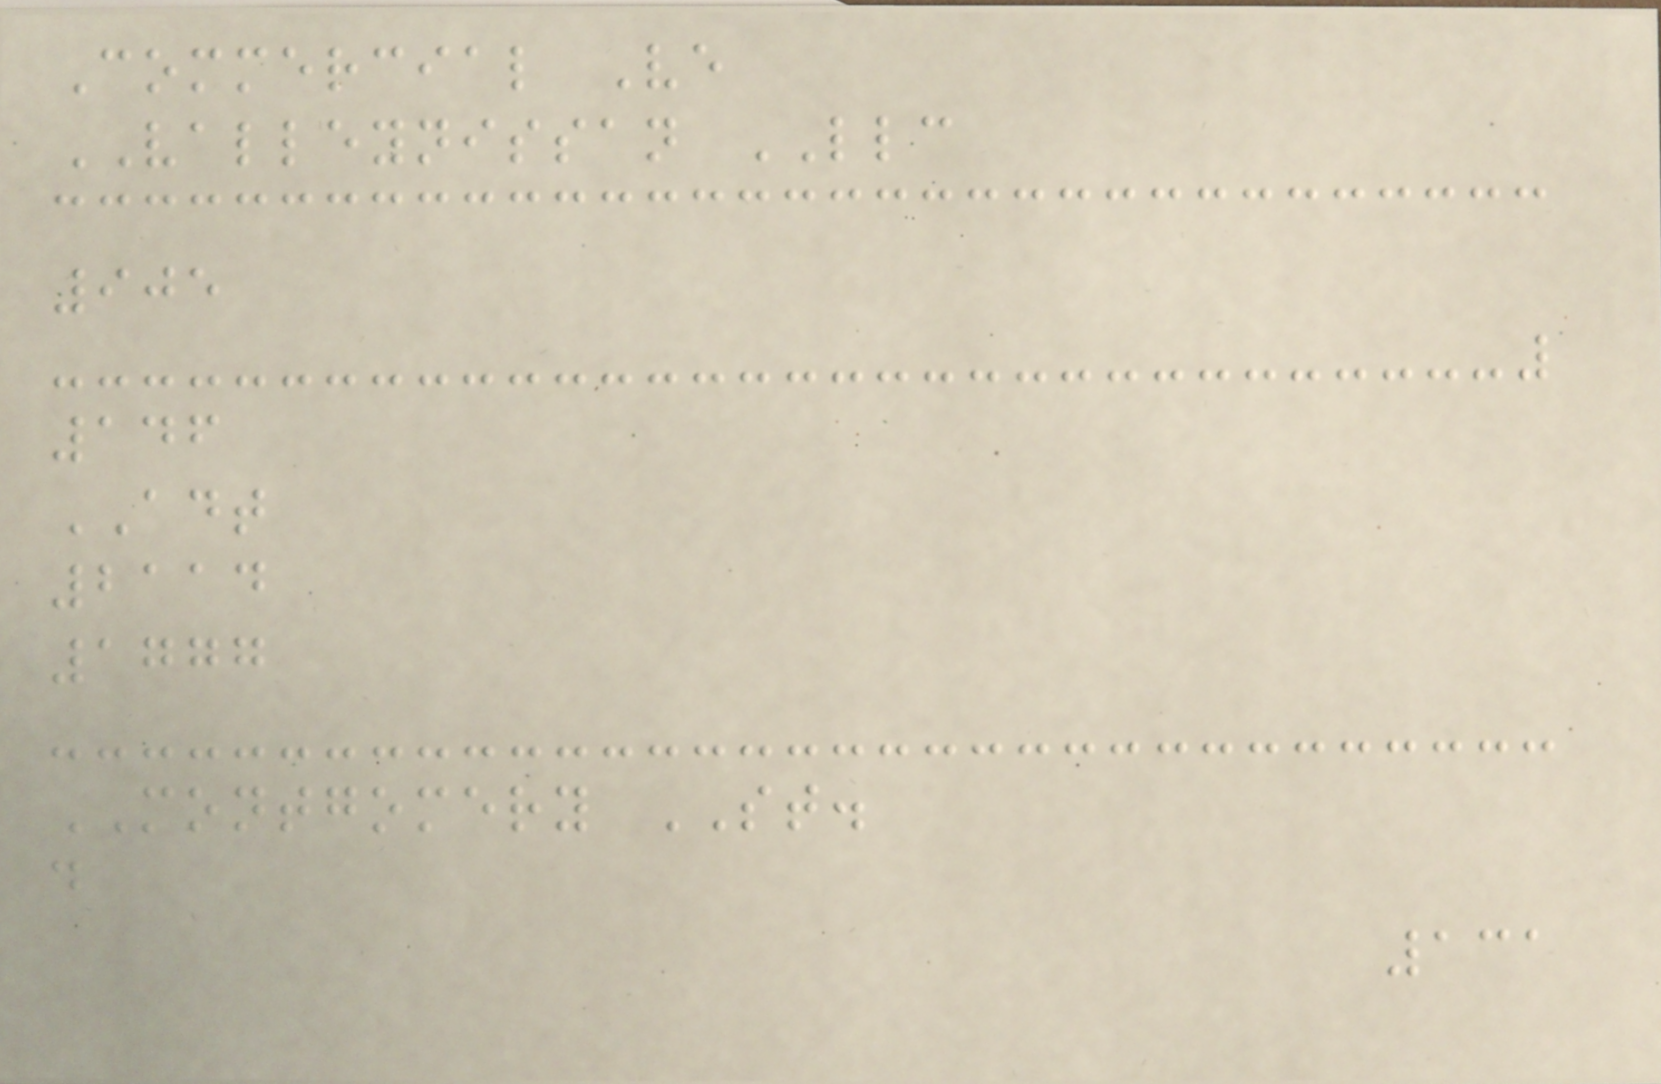Commercial Ve
VALLEYNISSAN LLC
905
146
ADT
2114
1777
MONTGOMERY ST.
d
131
